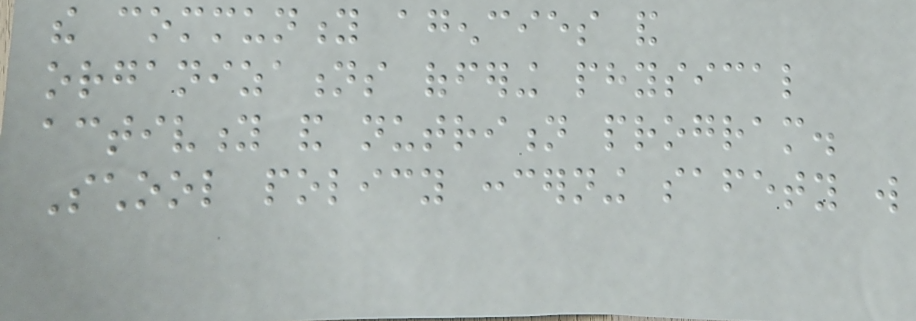the community agencies and
organizations offering physical
activity and nutrition program.
School policy concerning safety will
